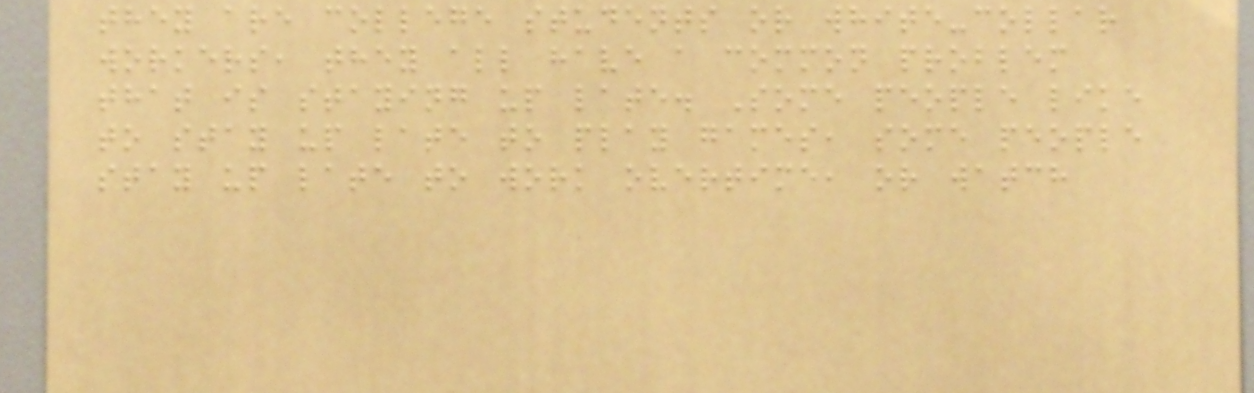they are college students or white-collar
workers, they all have a common problem
that is staying up late. Some people like
to stay up late to play games, some people
stay up late to work overtime, or watch
